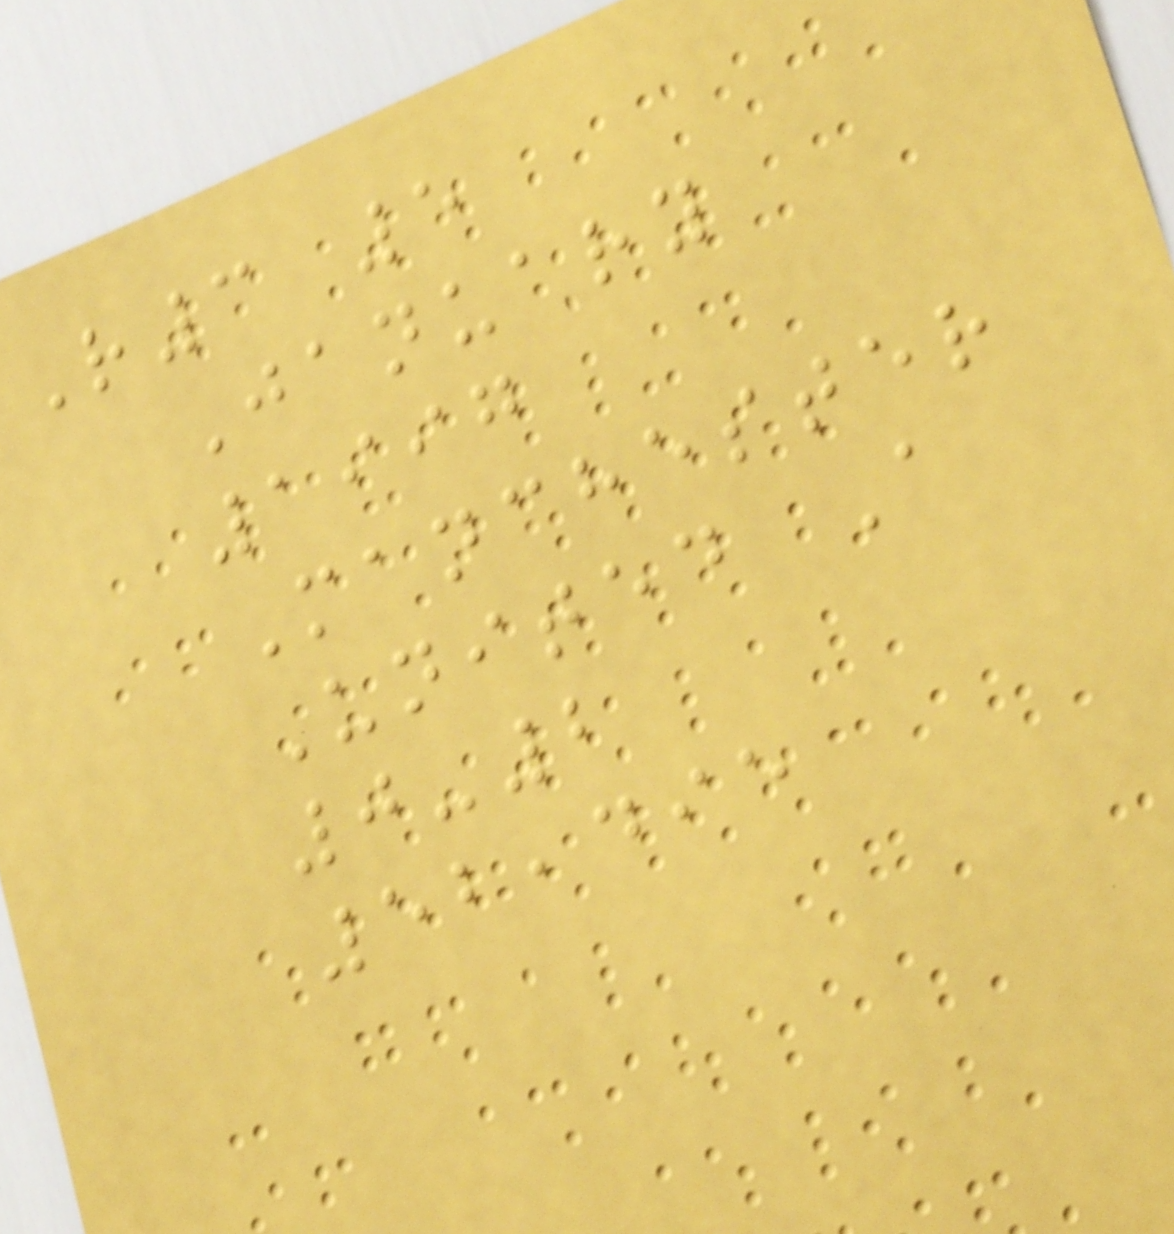R3 5
January
1997
Manchester
United A
0-2
52,495
